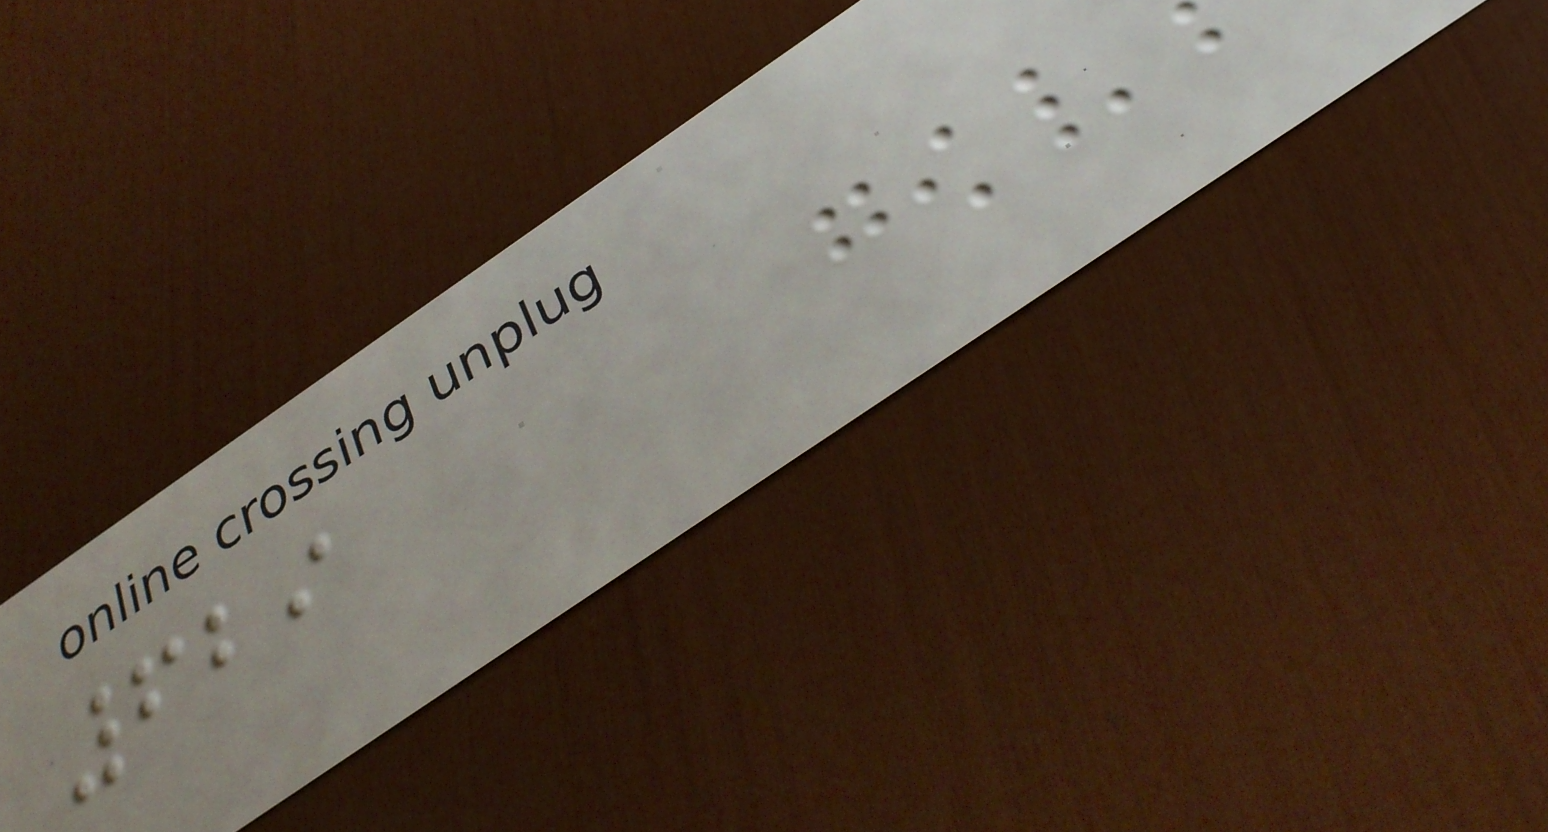629
